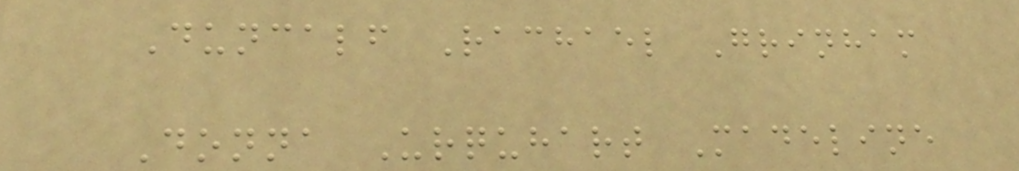Duncalf Rachael Grinham
Donna Urquhart Madeline
